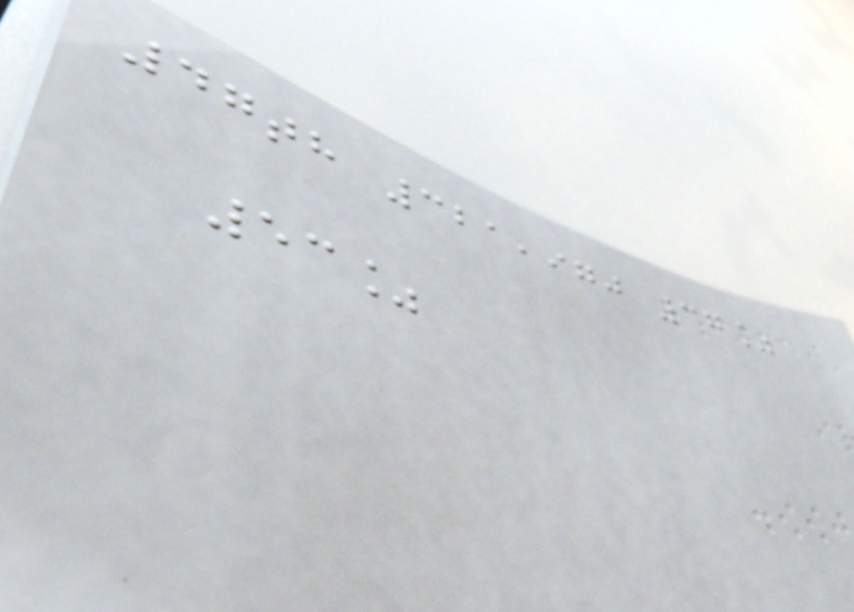47th 321,970 37%
53%
